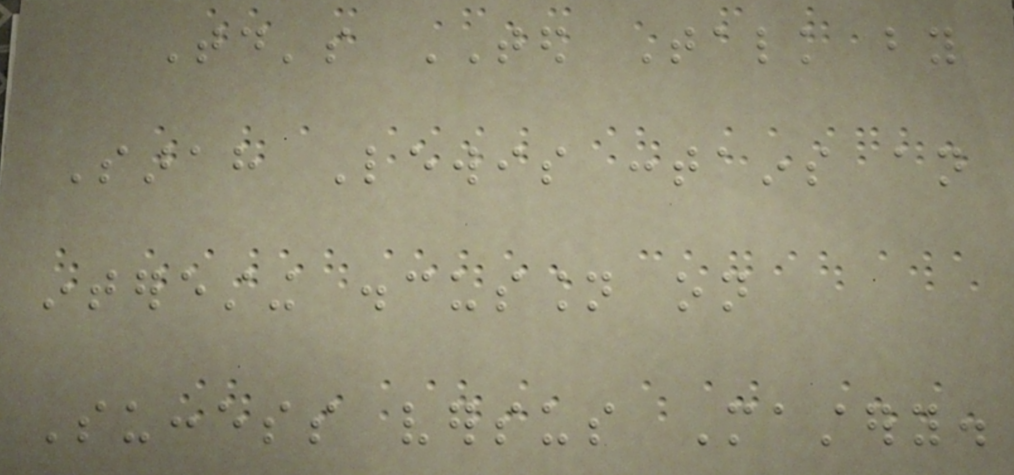Today's TED Talk by
Sarah Lewis contains an
interesting discussion on
Success versus Mastery.
